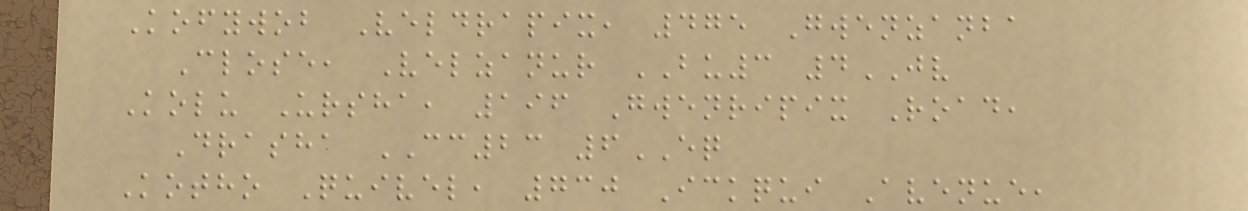Kofywob Veldrapix, 475 Gwenzanba
Close, Velzanur BU3 4JV
Kolu Ursha, 196 Gwenripix Road,
Drasha CC23 6EQ
Kotho Quivel, 730 Ickqui Avenue,
